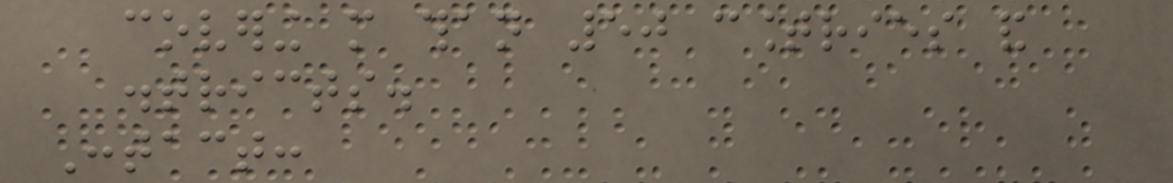covering more than 50 countries and
districts.
Contact:
